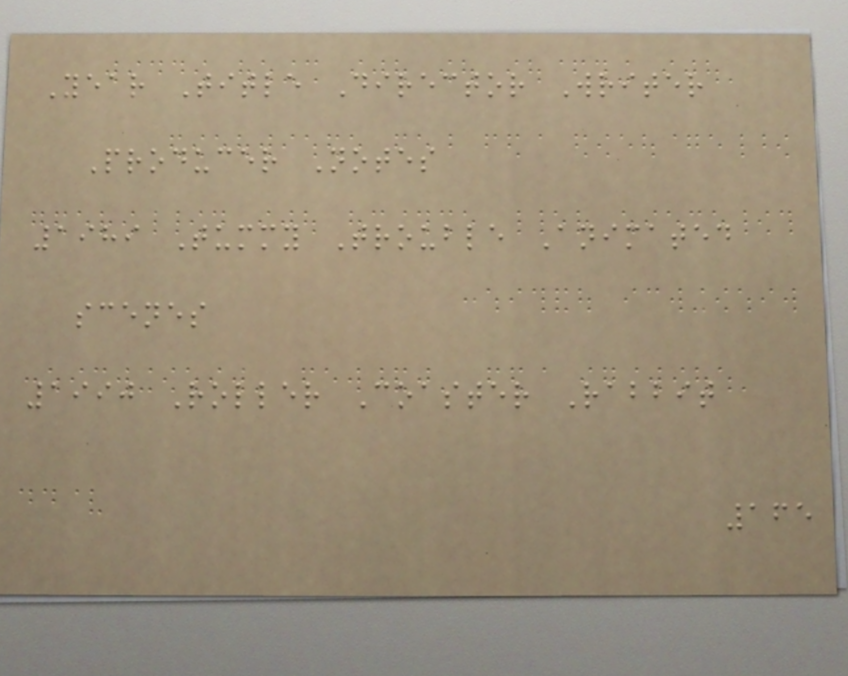Year Title Director Writer
Producer Notes
1989 Tummy Trouble Animated
scenes
1990 Roller Coaster Rabbit
165
